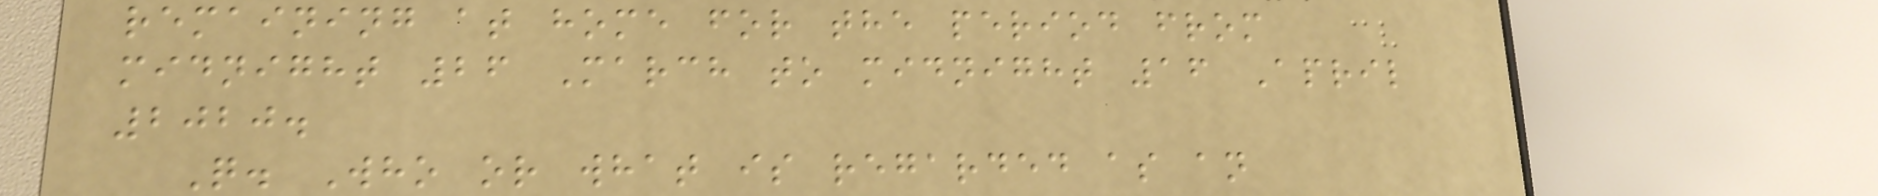remaining at home for the period from
midnight 26 March to midnight 16 April
2020.
Q. Who or what is regarded as an
